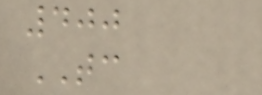400
TC
